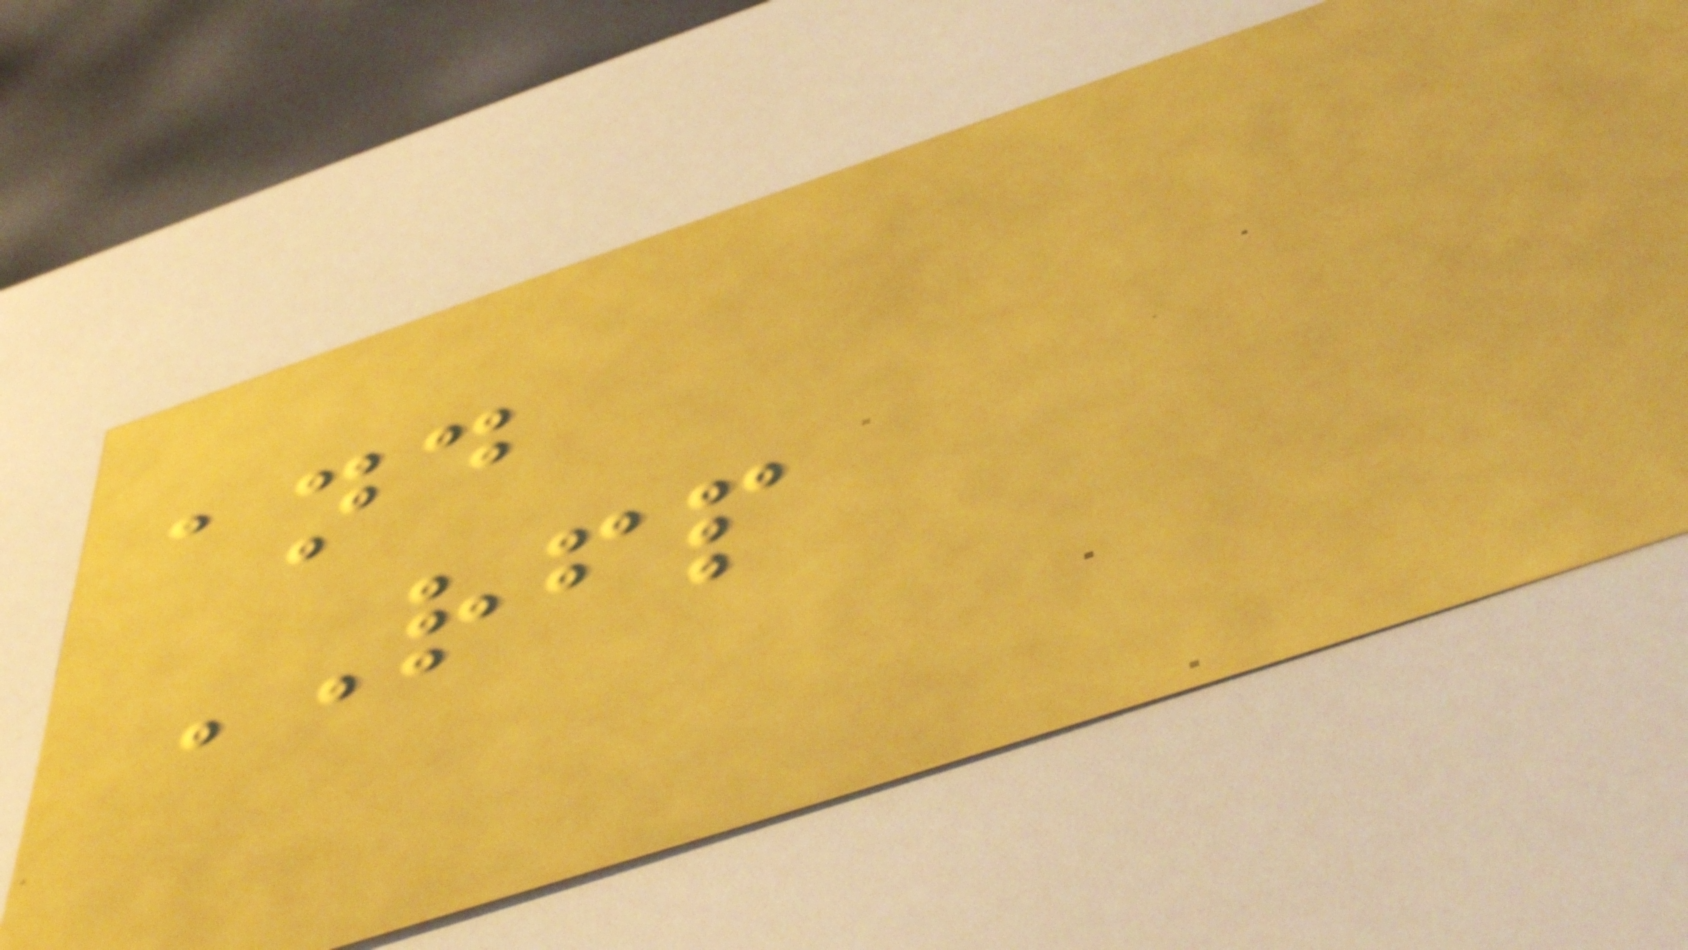and
RFP
